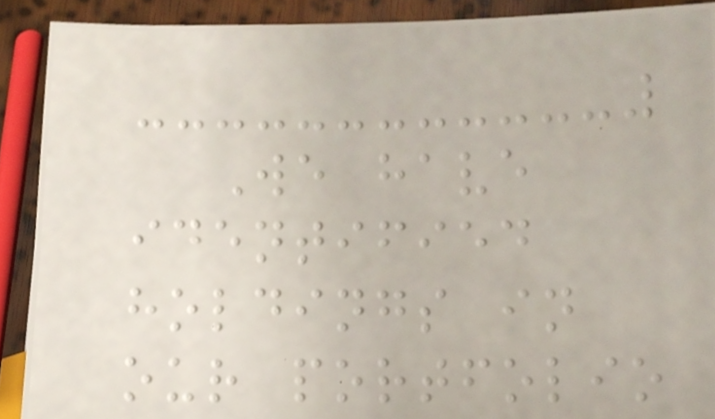We have
identified
holdings in
our portfolio
